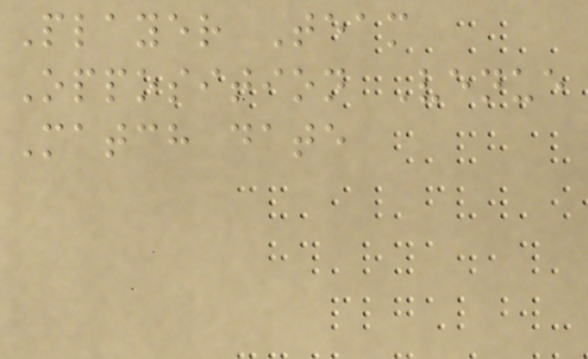Player Team
Opposition Venue
Match date
